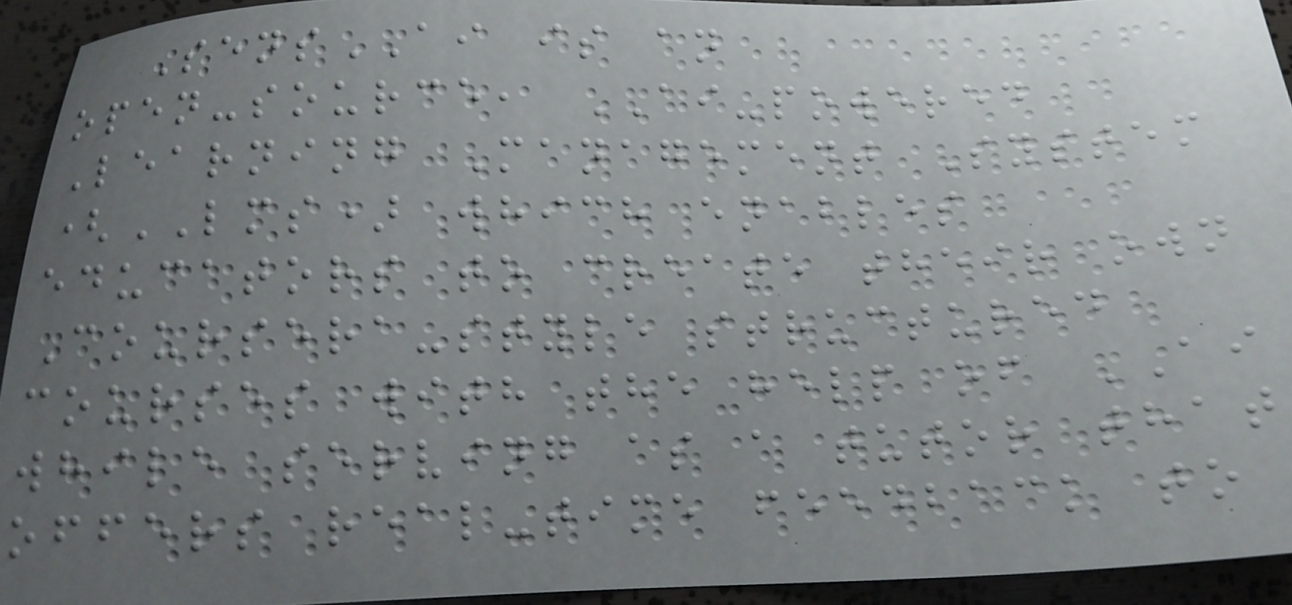SensAI is an
open-source, AI-powered
Learning Management System
(LMS) which enables
educators to create their own
Coursera-style structured
courses with the help of AI
while serving as a tutor that
offers real-time feedback to
